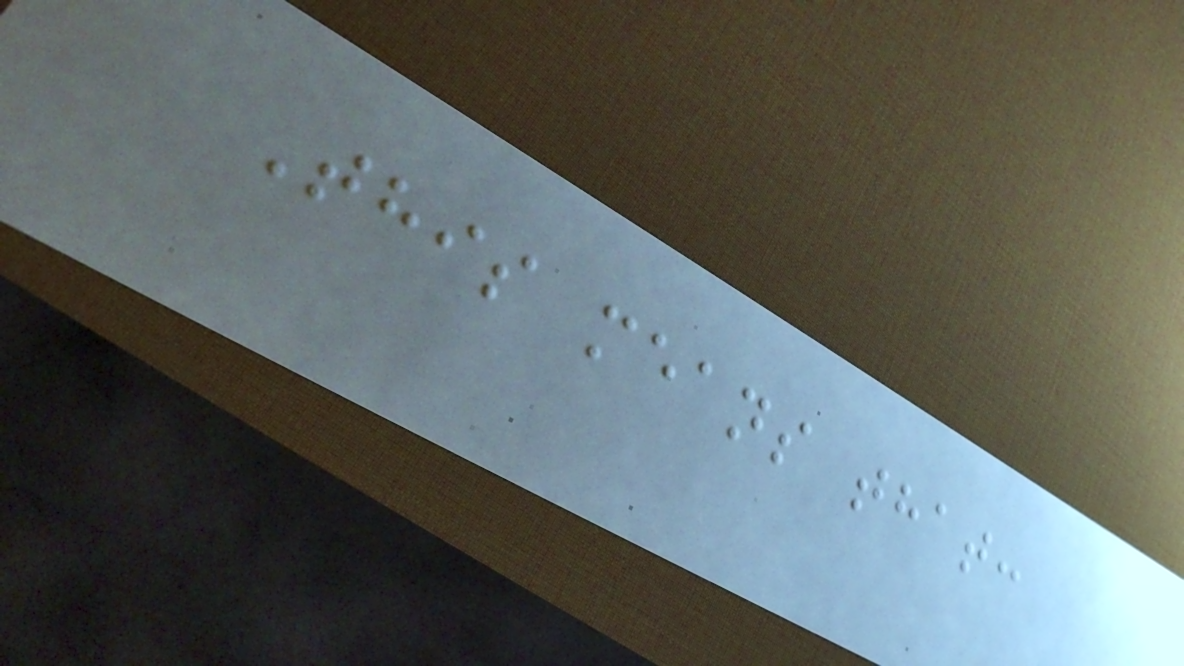This means that:
